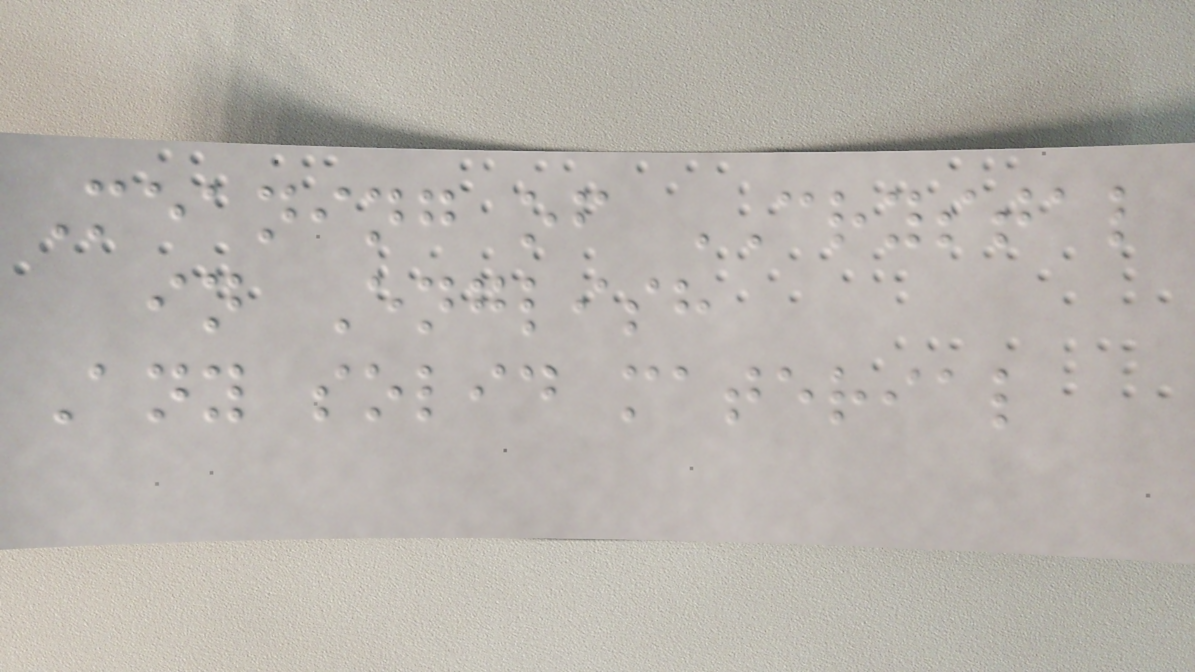Meaning of CRYSTAL
in English
Any solid material
